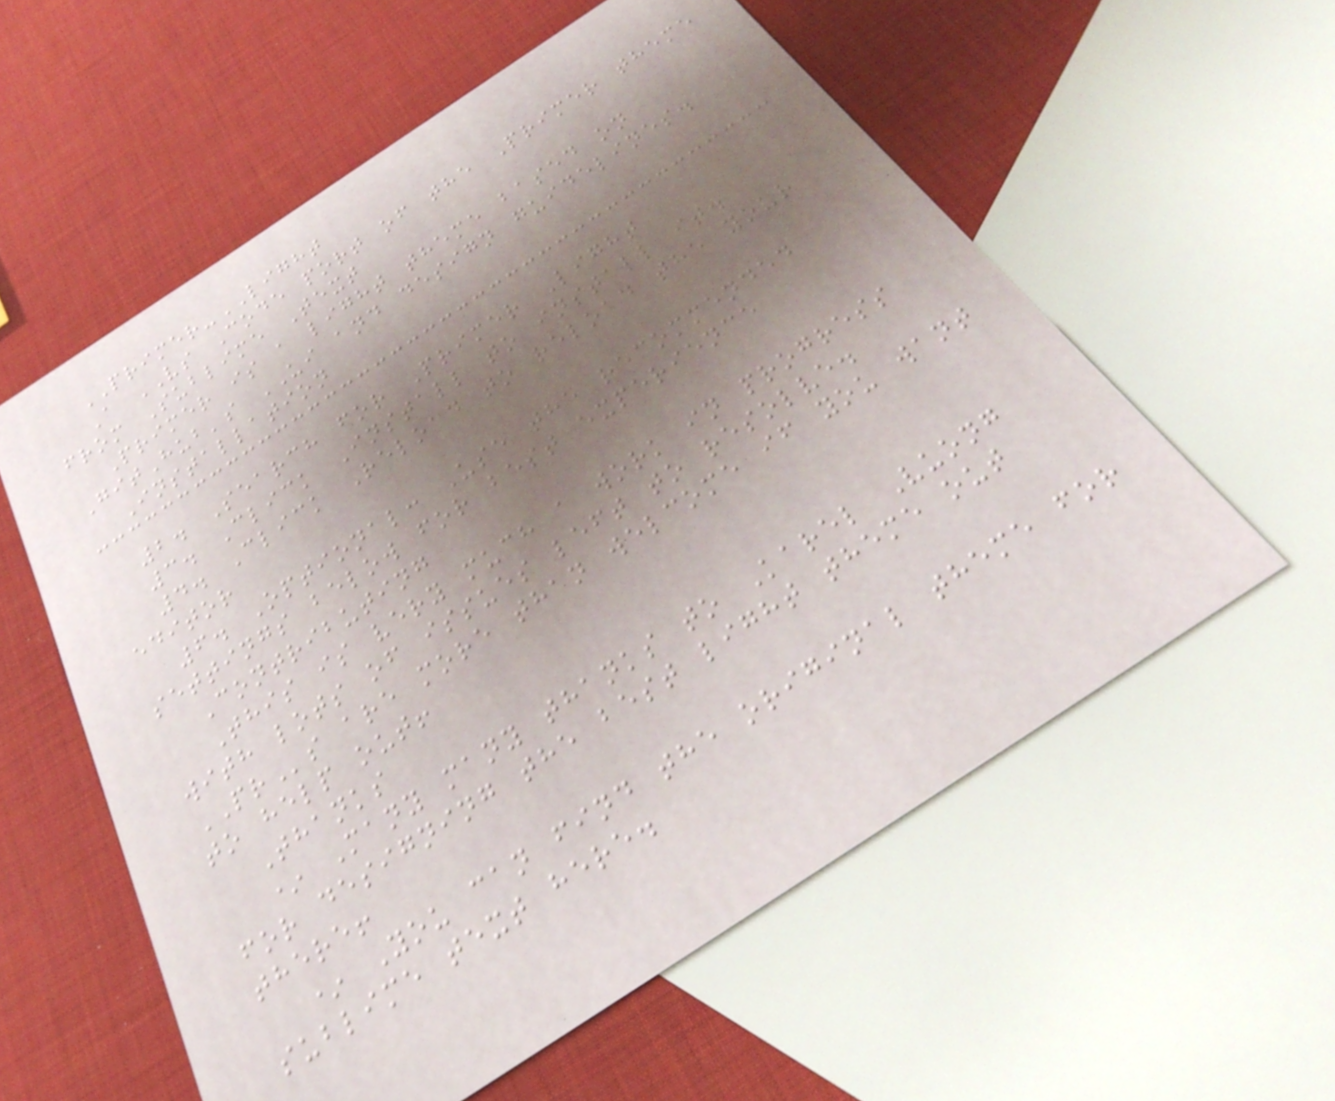PRIMER-LIGHT
A VS Code port of the Primer theme
from Sublime Text
Primer is a light theme based on
GitHub's UI and design guidelines.
Installation
2. Search for Primer Light
3. Click Install to install it.
4. Click Reload to reload the your
editor
6. Optional: Use the recommended
settings below for best experience
Contributing
This is very much a work in progress
with lots of issues left to resolve.
PRs are more than welcome if you want
to help out!
Thanks
* Many many thanks to Karel Vuong
for designing the best light theme out
there!
* You can find the original theme for
sublime text here.
